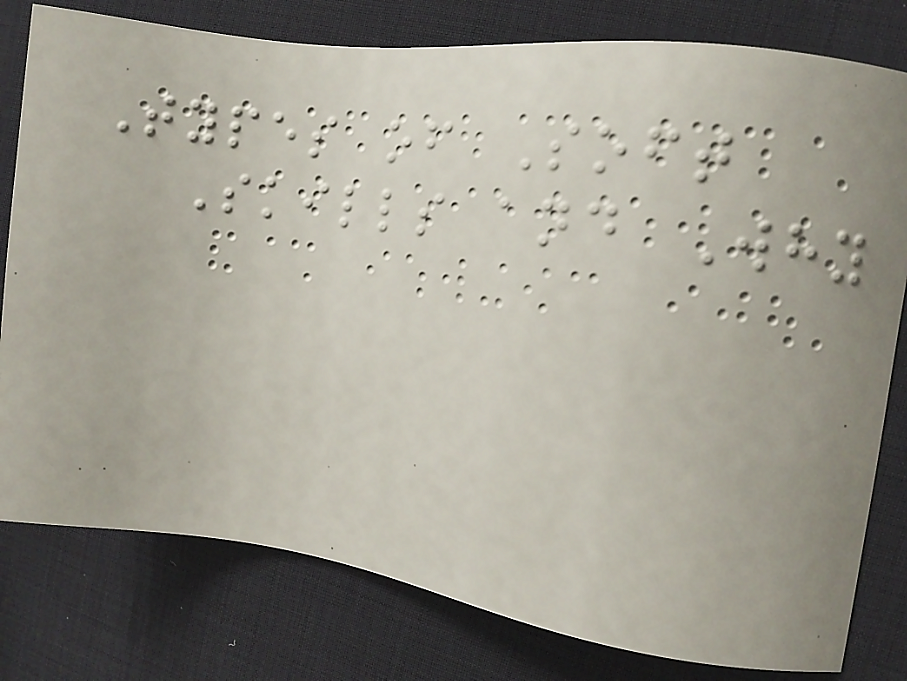Types of Soft
Skills and Why
